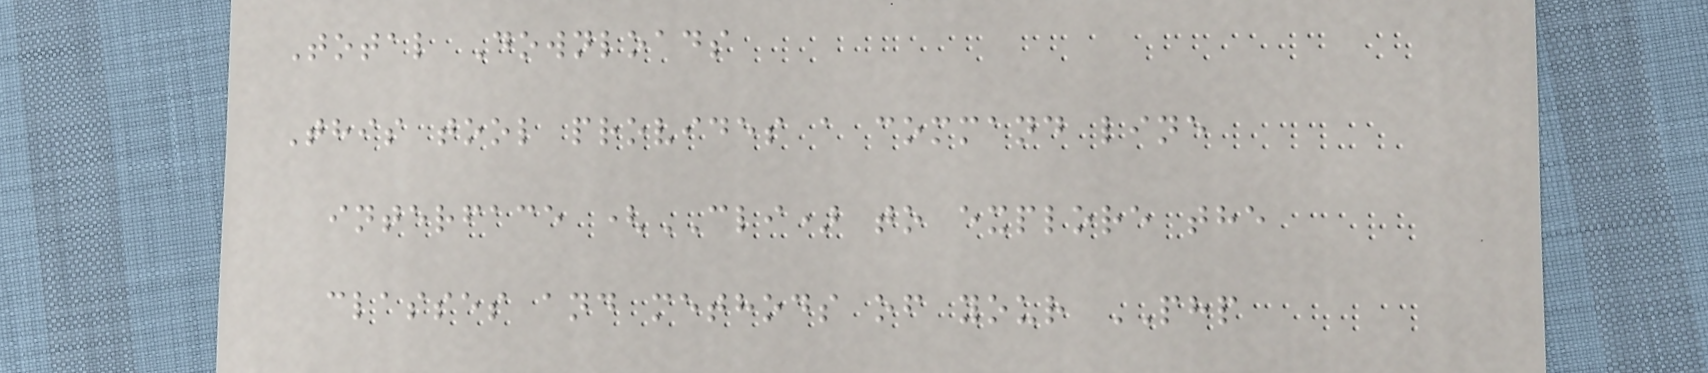Total Downloads
This tool provides a command line
interface (CLI) to explore the
classes and methods of your PHP
